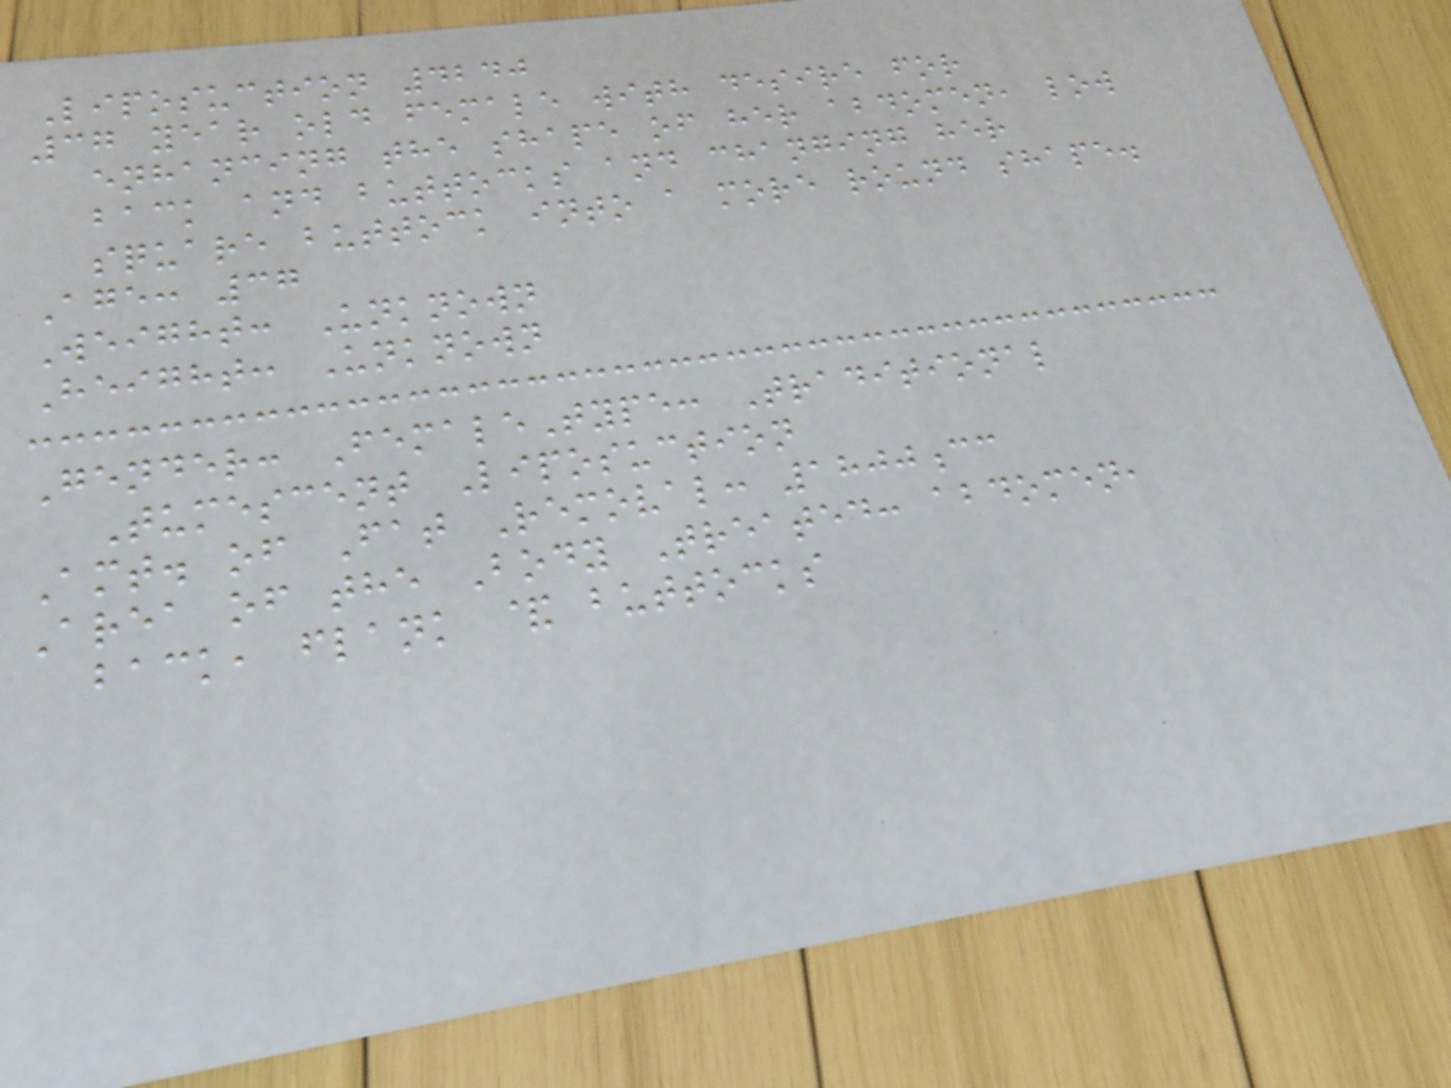Liposuction 4240
37 year old female with desire for
enhancing the shape of her abdomen, low
back and buttocks and changing her
square buttock into a more round shape.
Age: 37
Weight: Unknown
Height: Unknown
Gender: FemaleType: Traditional
Tumescent Liposuction
Amt. of Fat Removal: 1800cc
Area of the Body Treated: abdomen,
back, flank & buttocks
